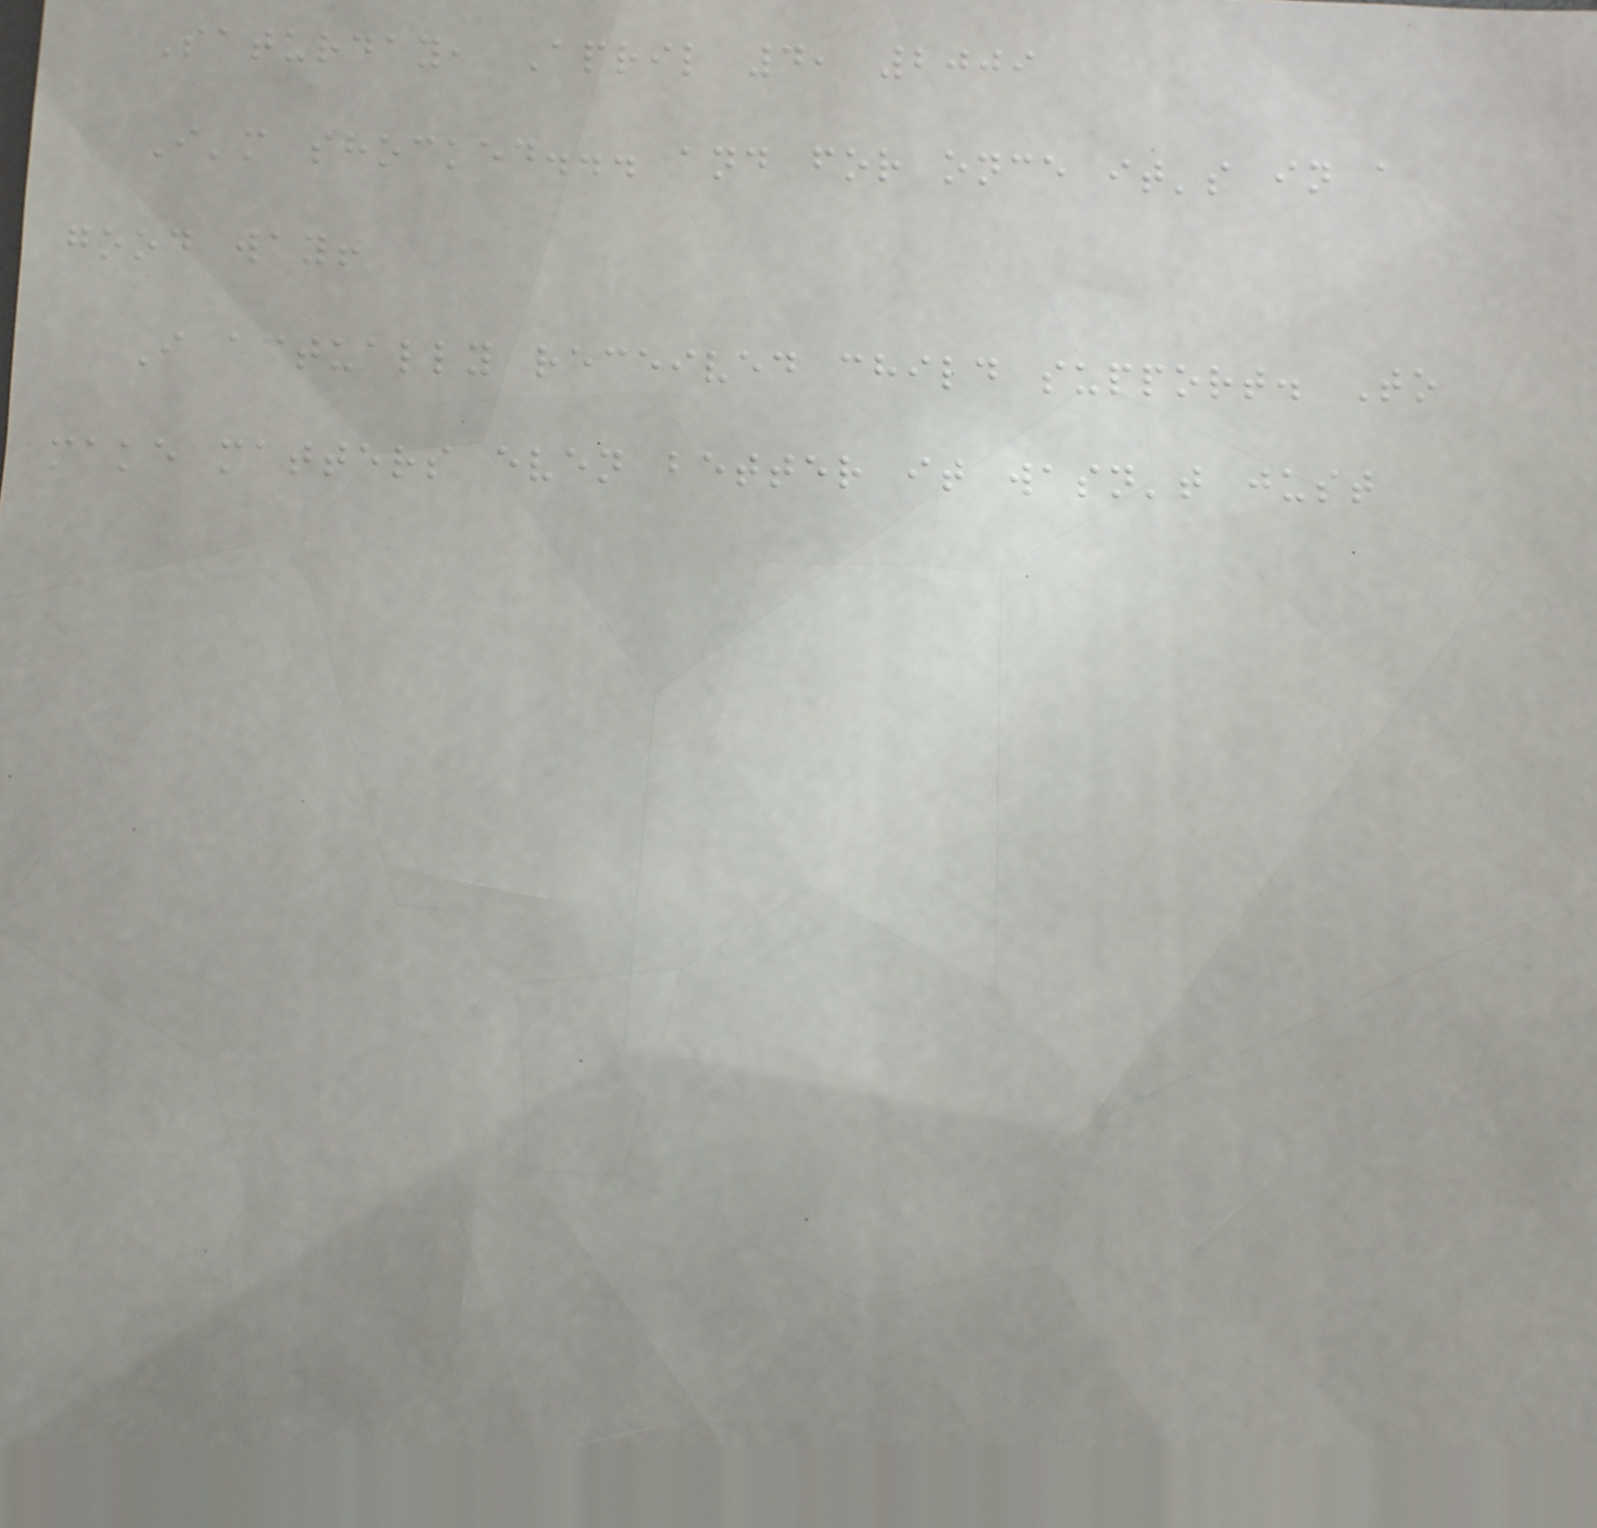Saturday, April 4, 2009
I'm shocked... and for once it's in a
good way!
I actually received child support. To
make matters even better it wasn't just
